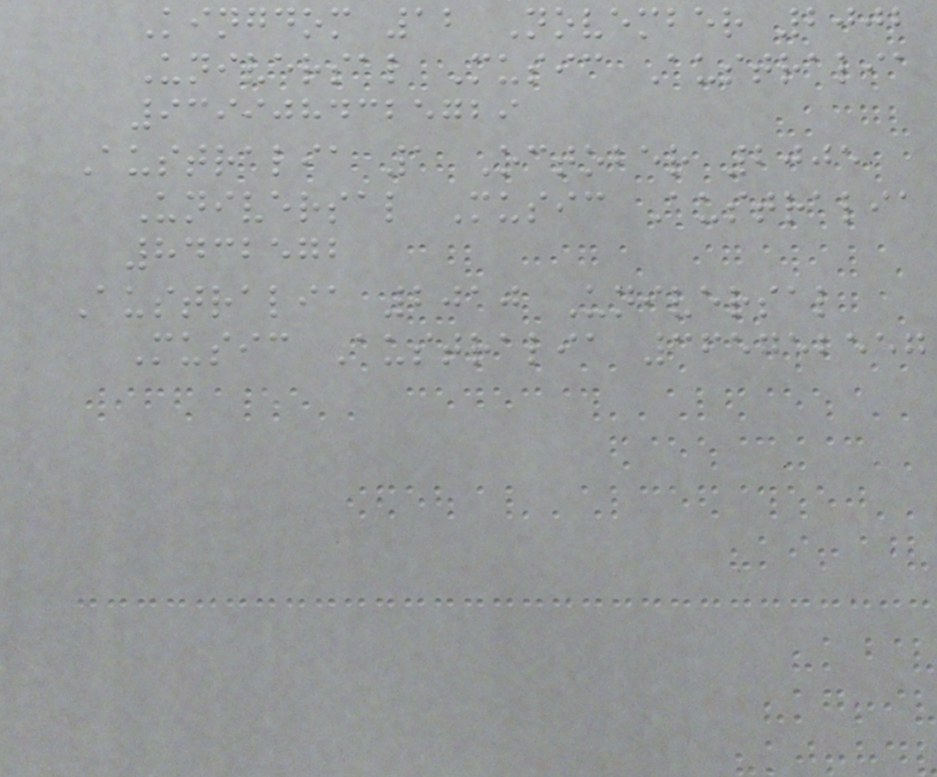Kingdom 12 November 2002
Universal Music Australia
9399084325729
Australia 1 October 2005
Universal Music Australia
8432572
Australia 2010 Universal
Music Australia 365752557
